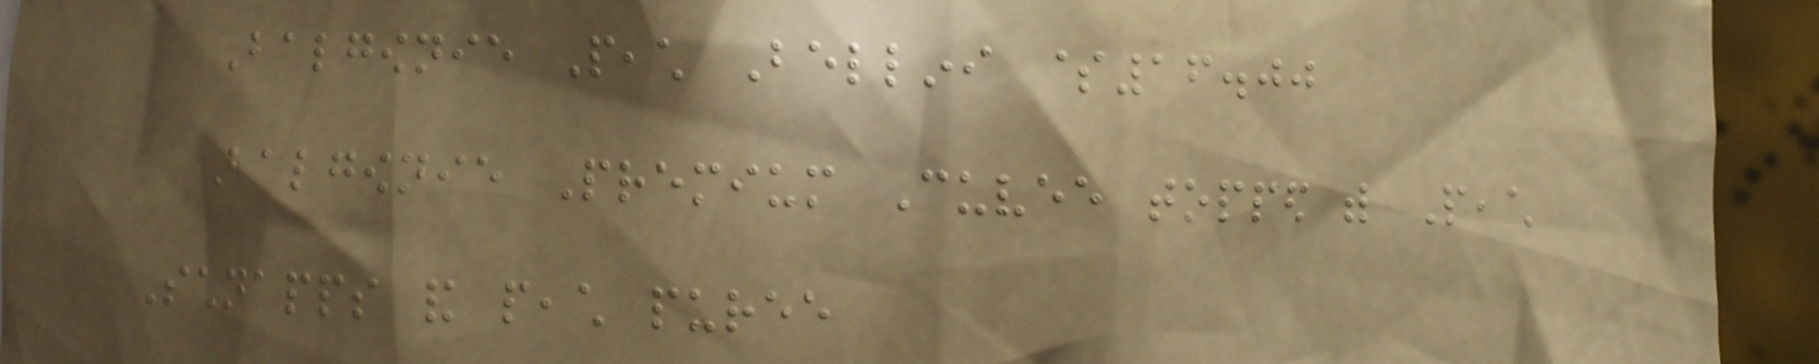Balgownie Peach Bellini $16.00
Balgownie Premium Cuvee topped with Peach
Schnapps and peach puree
